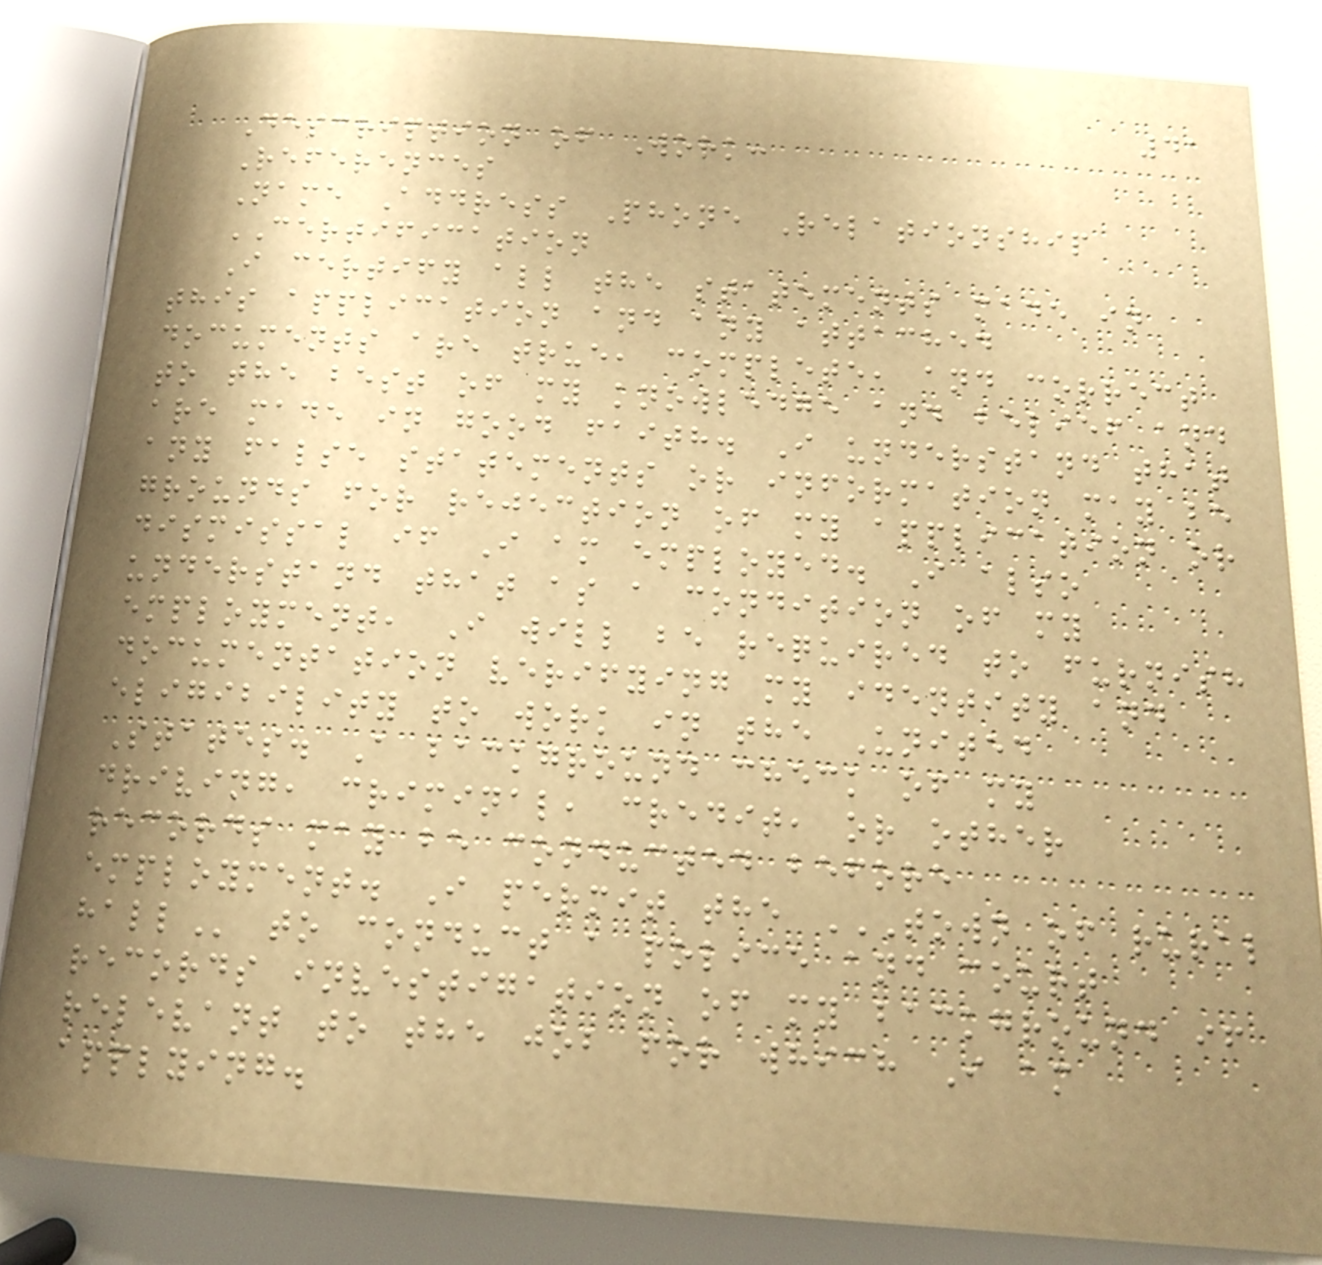41
Description of Work:
References
Name Address Phone Relationship
CERTIFICATION
I certify all the statements made in
this application and any attached
documents are true, complete, and correct
to the best of my knowledge and belief and
are made in good faith. I understand that
any false statements or information may be
grounds for rejection of my application or
dismissal if I am employed. I also
understand that as a condition of my
employment, I will be required to furnish
documentation verifying my identity and
eligibility to work in the United
States. A background check of my
driving, criminal, credit, or other
records may be conducted before
employment. I permit the TOWN OF RURAL
HALL to conduct a police and court
records investigation of my background if
relevant to the job for which I am
applying.
